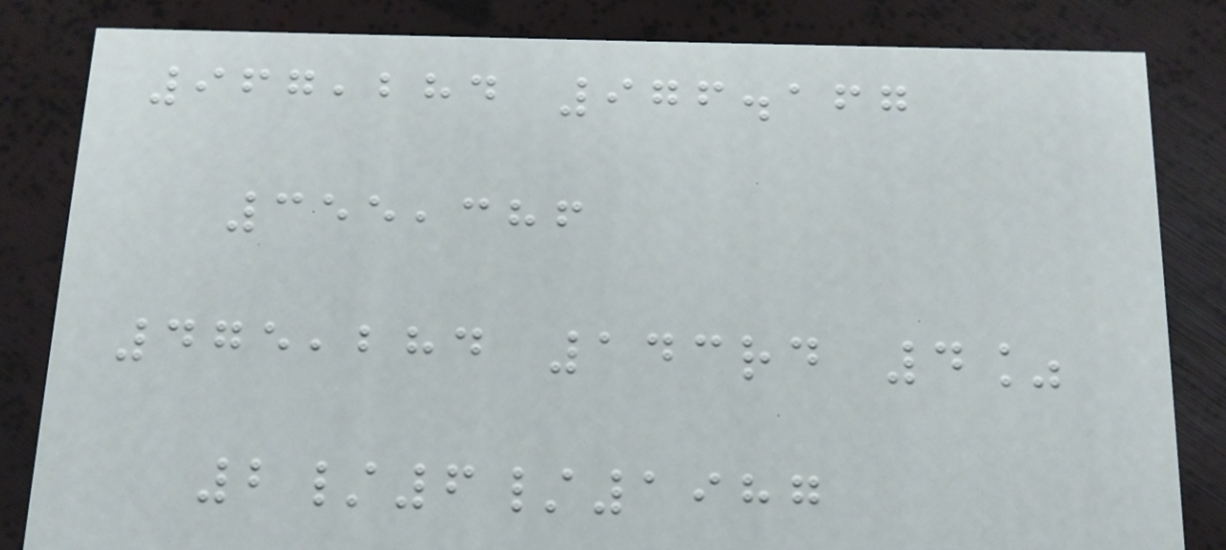967,284 976.167
355,386
475,284 143rd 4%
2/6/1987
